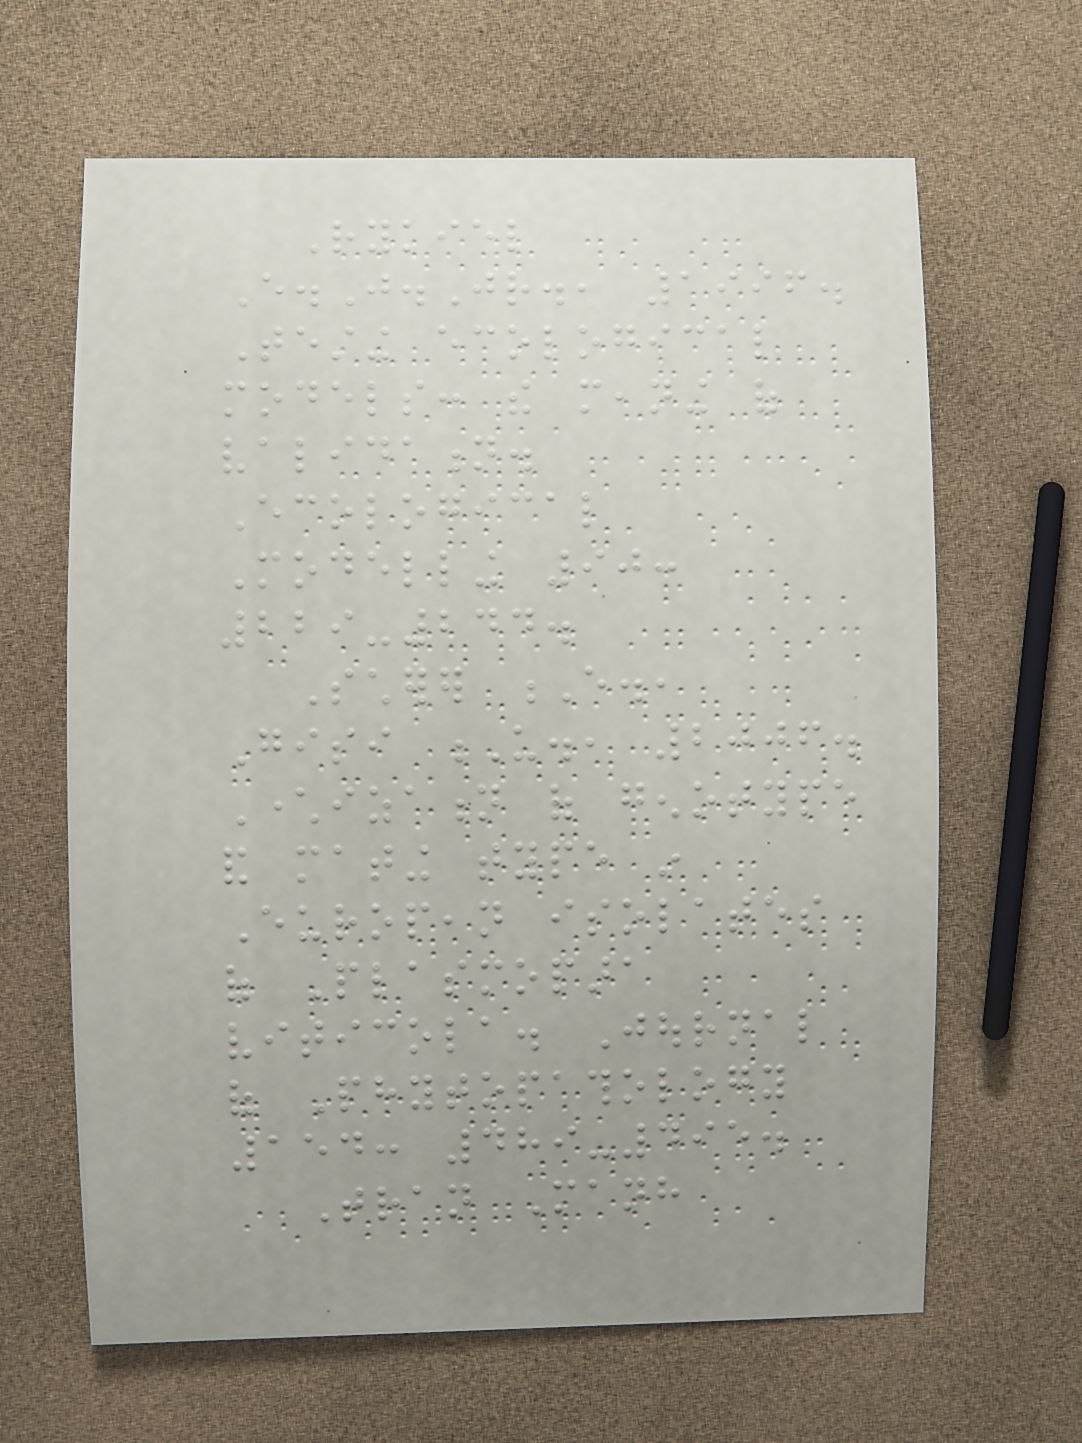Rykiel
E.J.Jr., 1996.
Testing ecological
models: the meaning of
validation.
Ecological
Modelling 90:
229-244.
Scherer E.,
Gisi U., 2006.
Characterization of genotype
and mating type in
European isolates
of Plasmopara
viticola. Journal
of Phytopathology
154: 489-495.
Tran Manh
